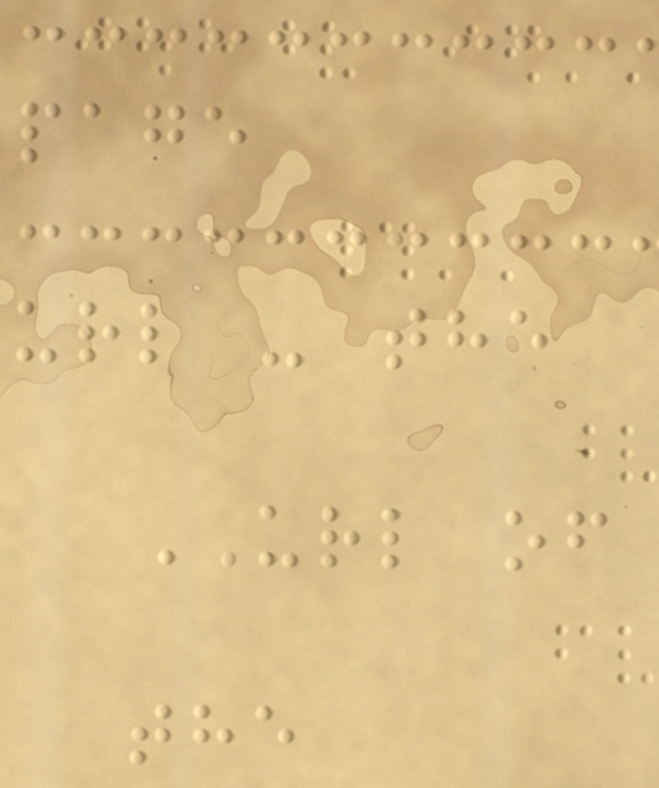page
url - the
URL of
the
